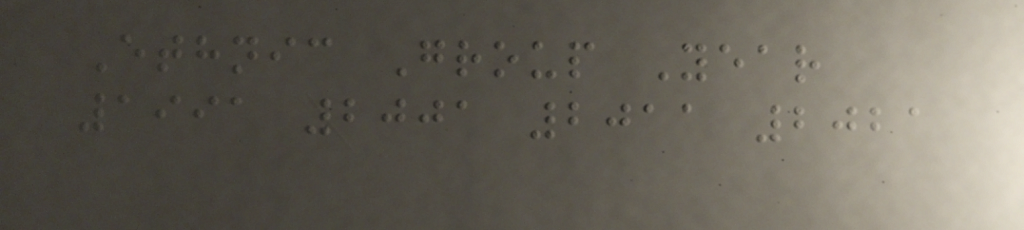Ethnic Group Year
1991 2001 2011 2021
